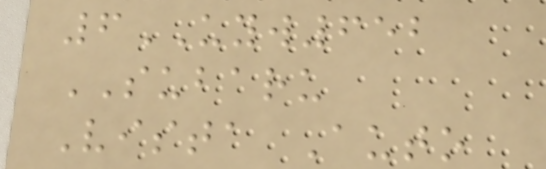6UYW652
SUBARU
Vista Auto
